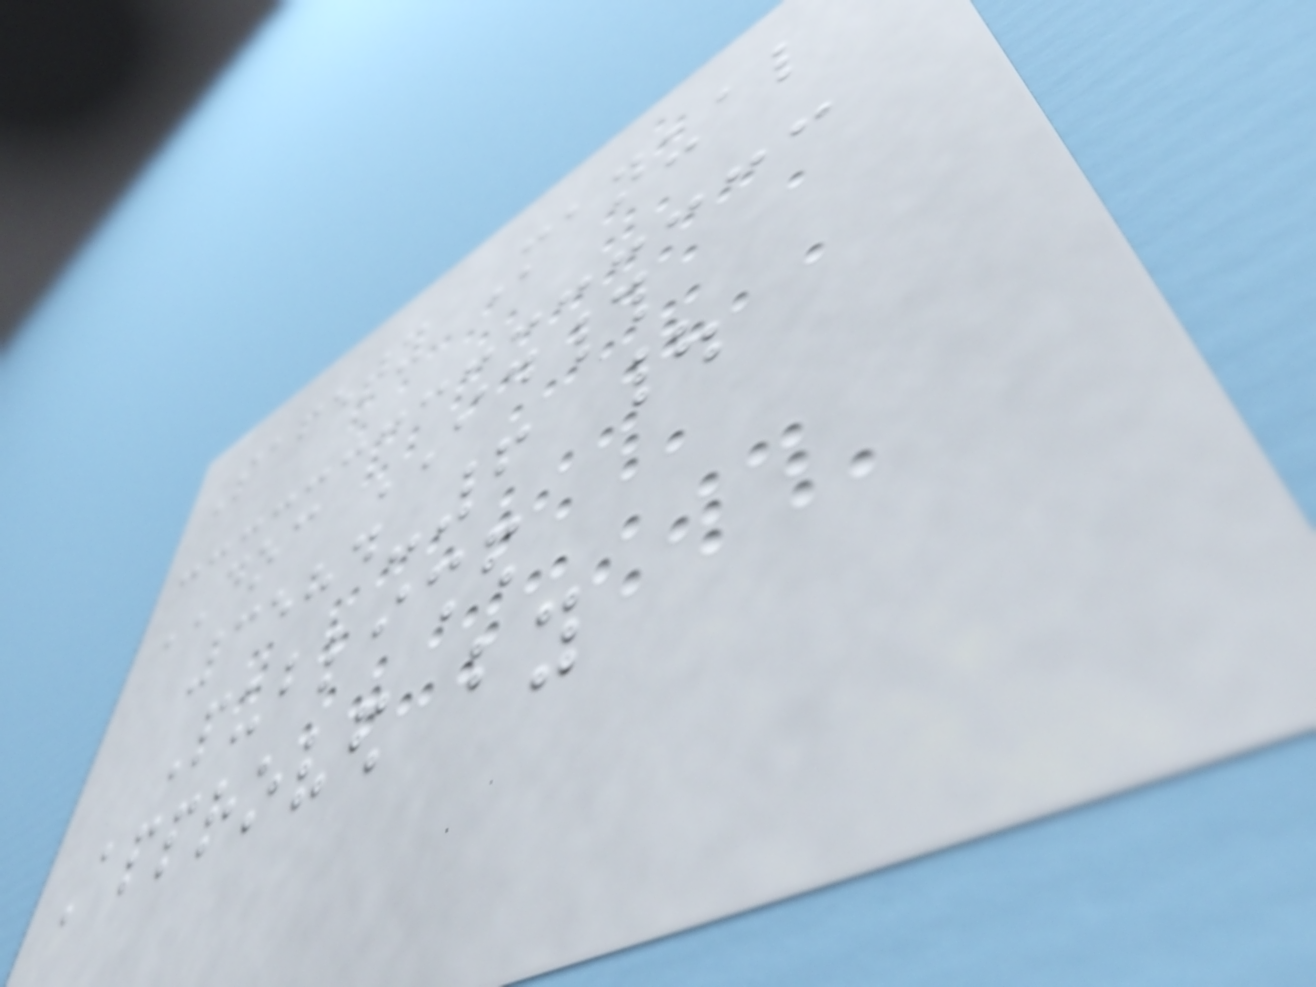Safety Manual
DOC ID#
3584-6 |
Published
Approved by
